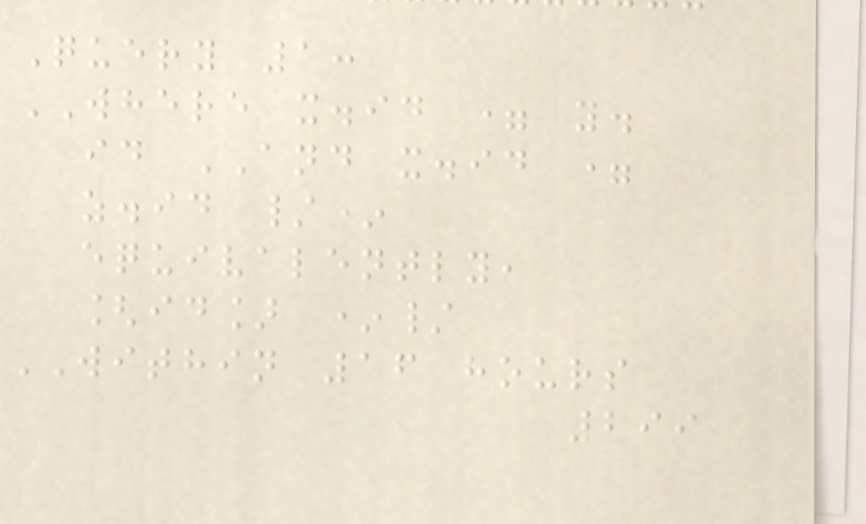Query 1:
WHERE x.id = y.
id AND x.id =
z.id /*
equivalently,
[id] */
WITHIN 16 hours
299
